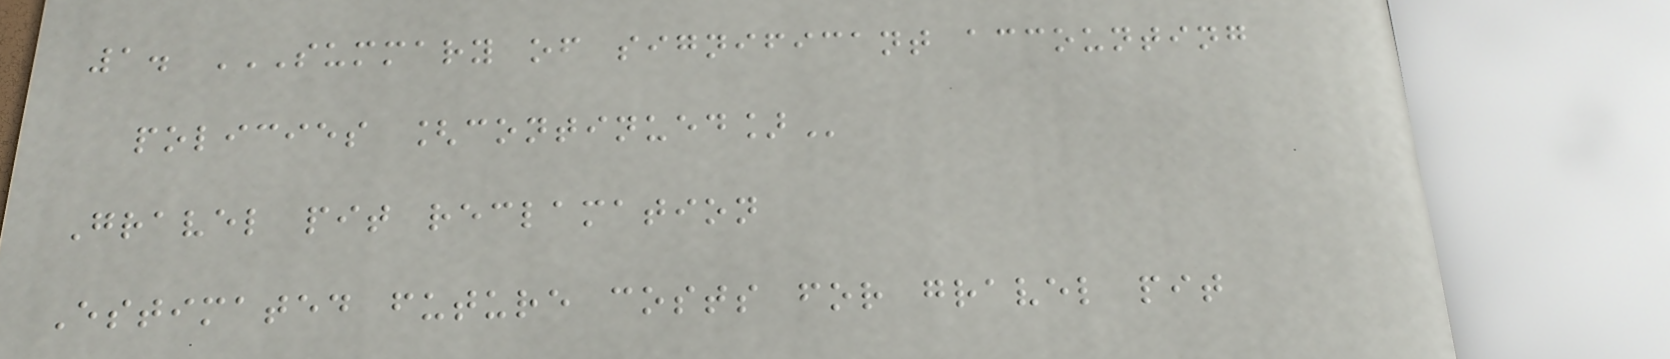1. SUMMARY OF SIGNIFICANT ACCOUNTING
POLICIES [CONTINUED]
Gravel pit reclamation
Estimated future costs for gravel pit
